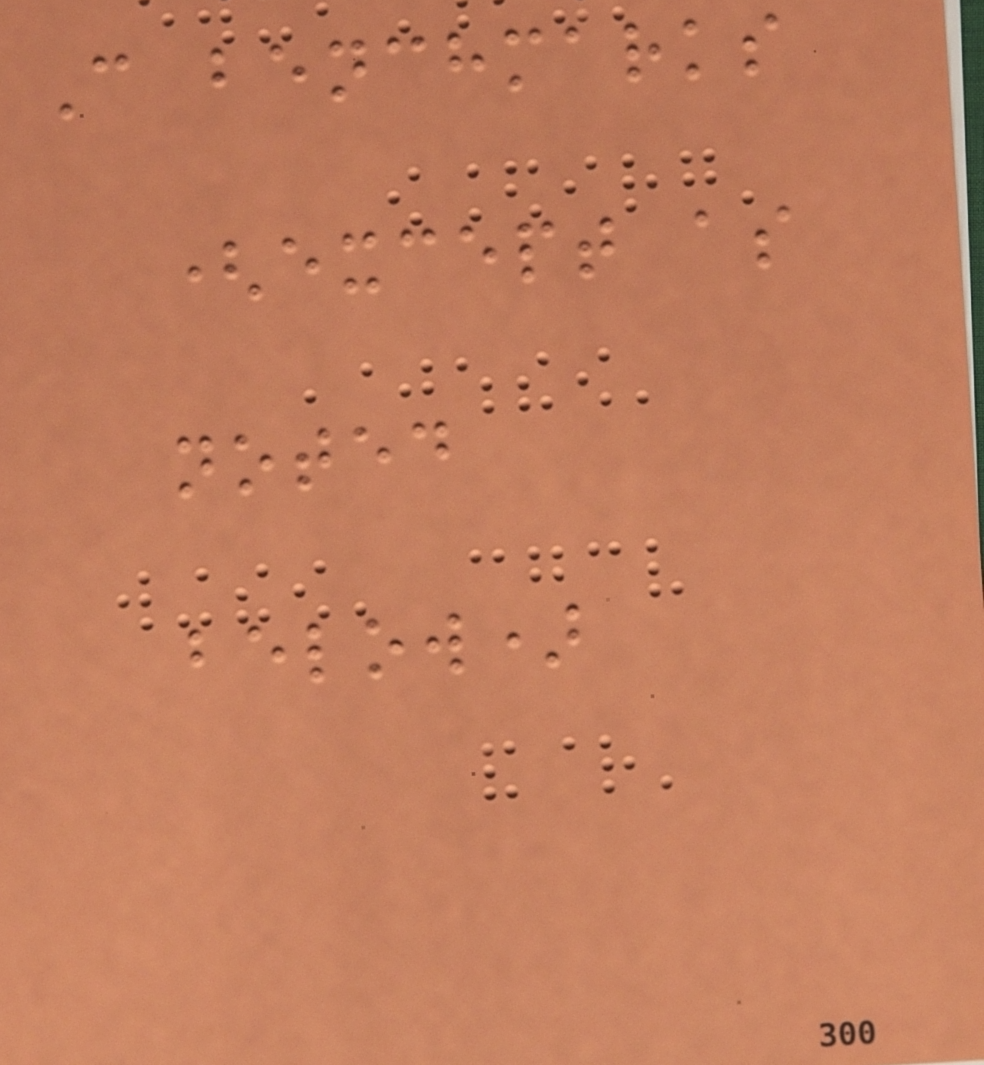C benchmarks
(except as
noted
below)
